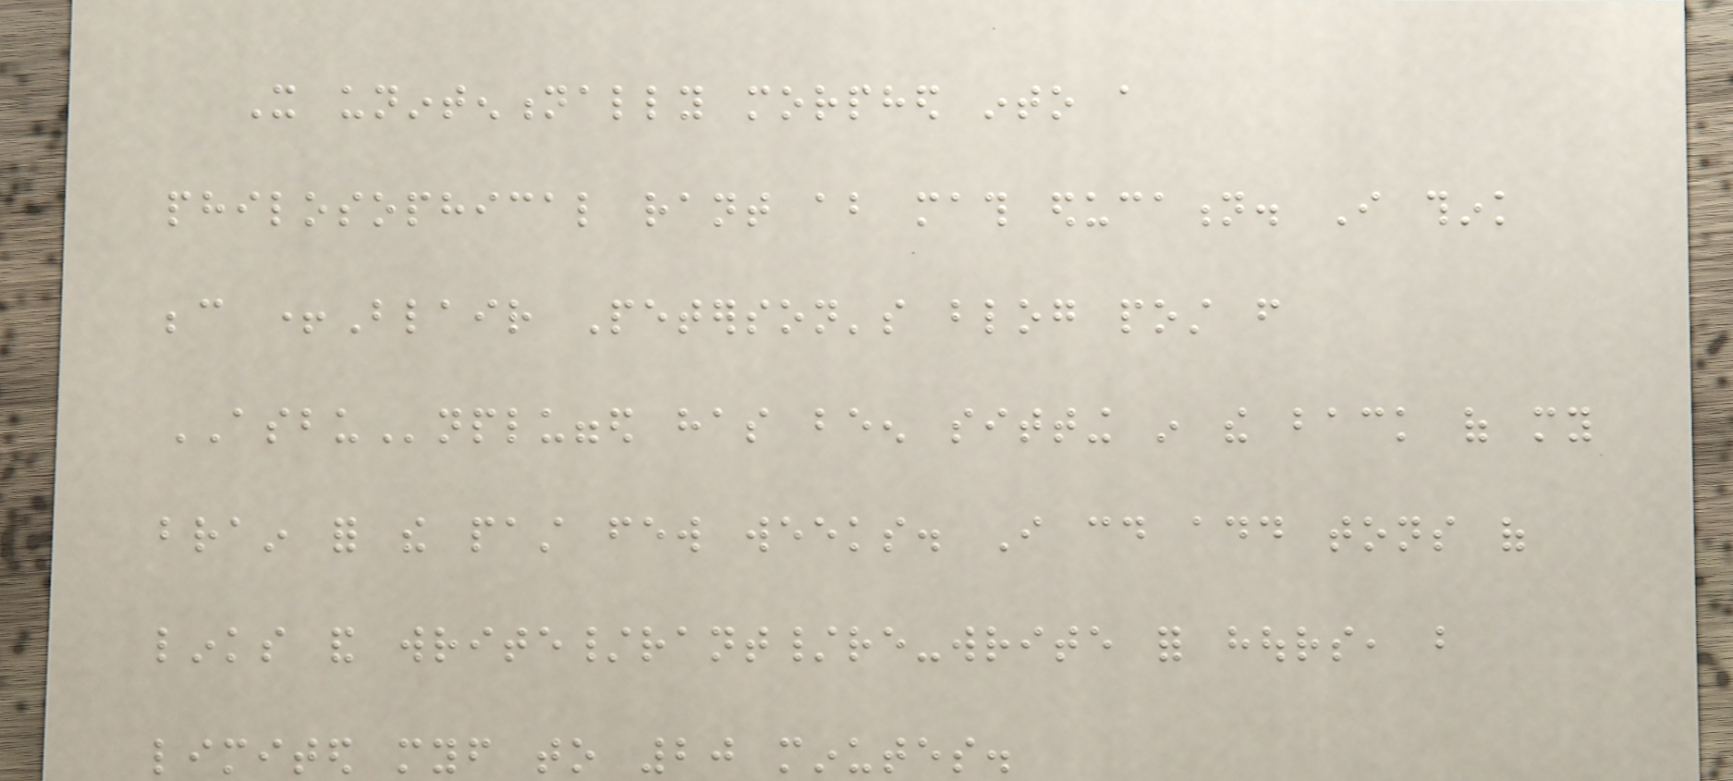It unintentionally morphed into a
philosophical rant about math education. I think
because +Blair Peterson's blog post from
ASBUnplugged has been sitting in the back of my
brain for the past few weeks. I could add tons of
links and write/rant/re-write for hours, but
limited myself to 20 minutes.
